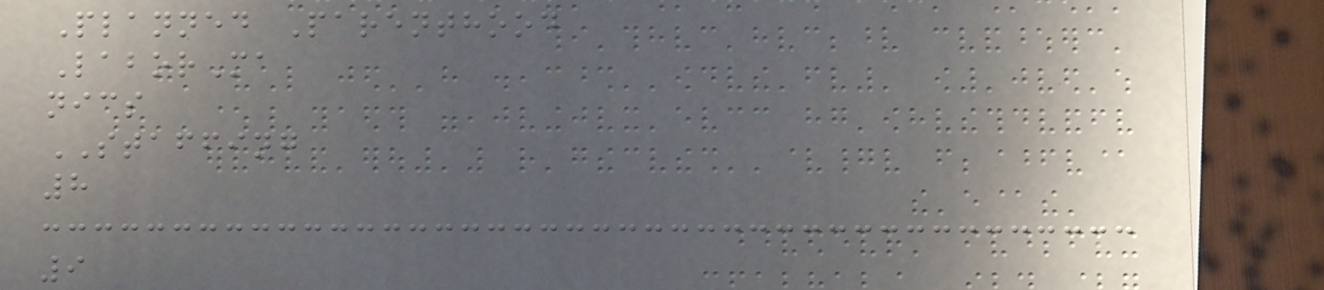Planned Parenthood
LaborMa
nics
STAFFING
8
9
